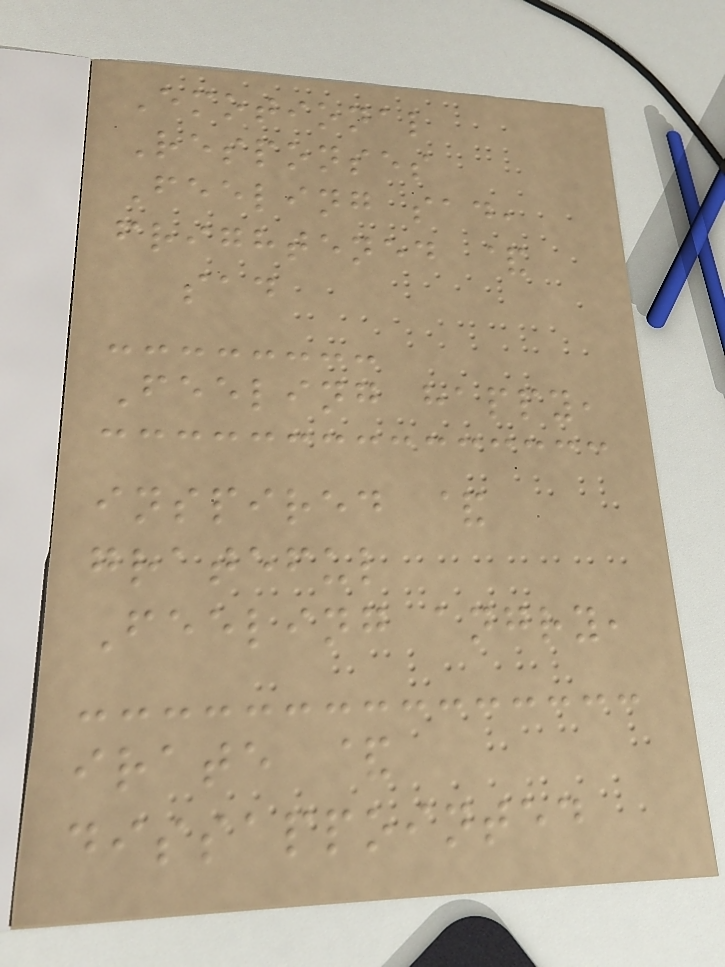Emotional
Responses
Feeling sad,
frightened &
sad
Feeling happy,
inspired &
grateful
Feeling angry,
irate &
dissappointed
